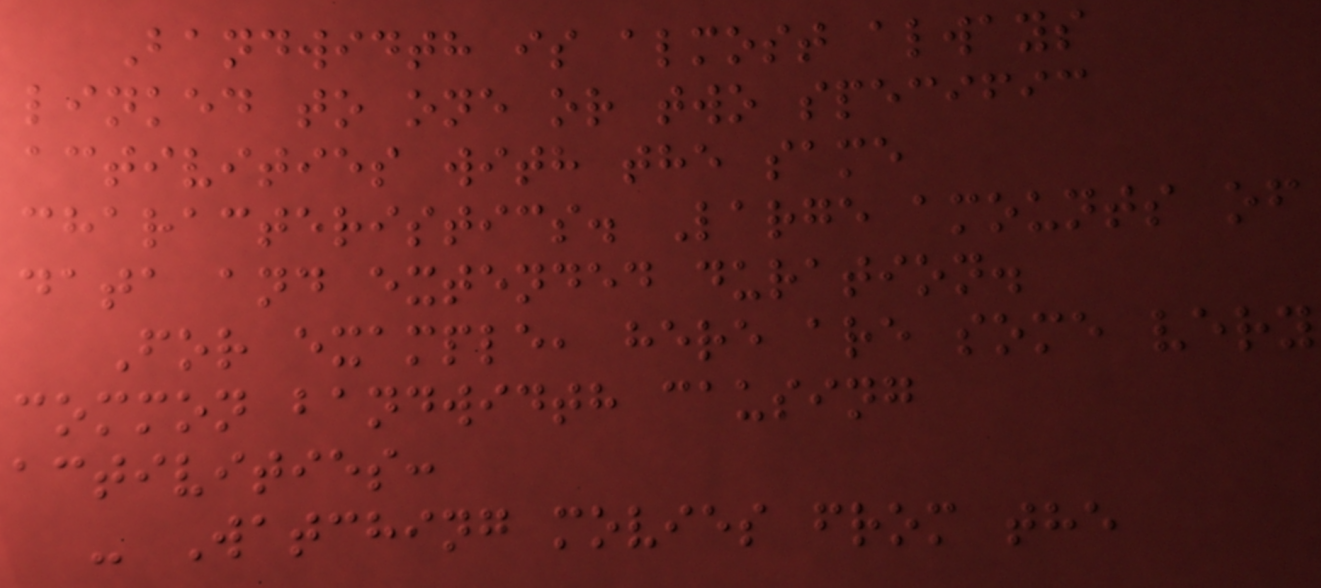Bandwidth is almost always
linked to one or two specific
activities with the same
characteristics. Large amounts of
data and extended duration.
For example, here are some very
common bandwidth causing
activities:
- Watching movies from the
